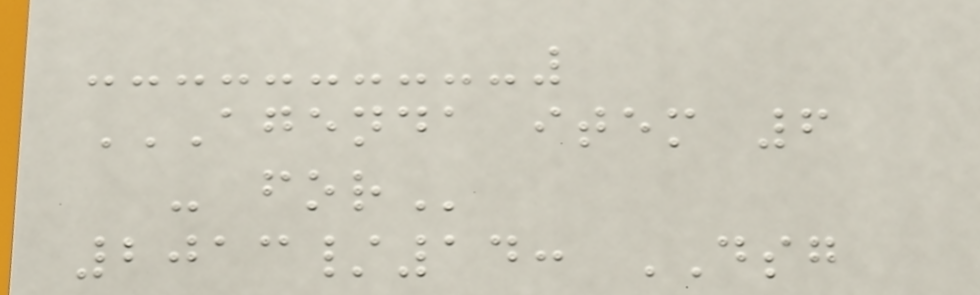AGENDA ITEM 6
- FOR
2013/14: DSG
